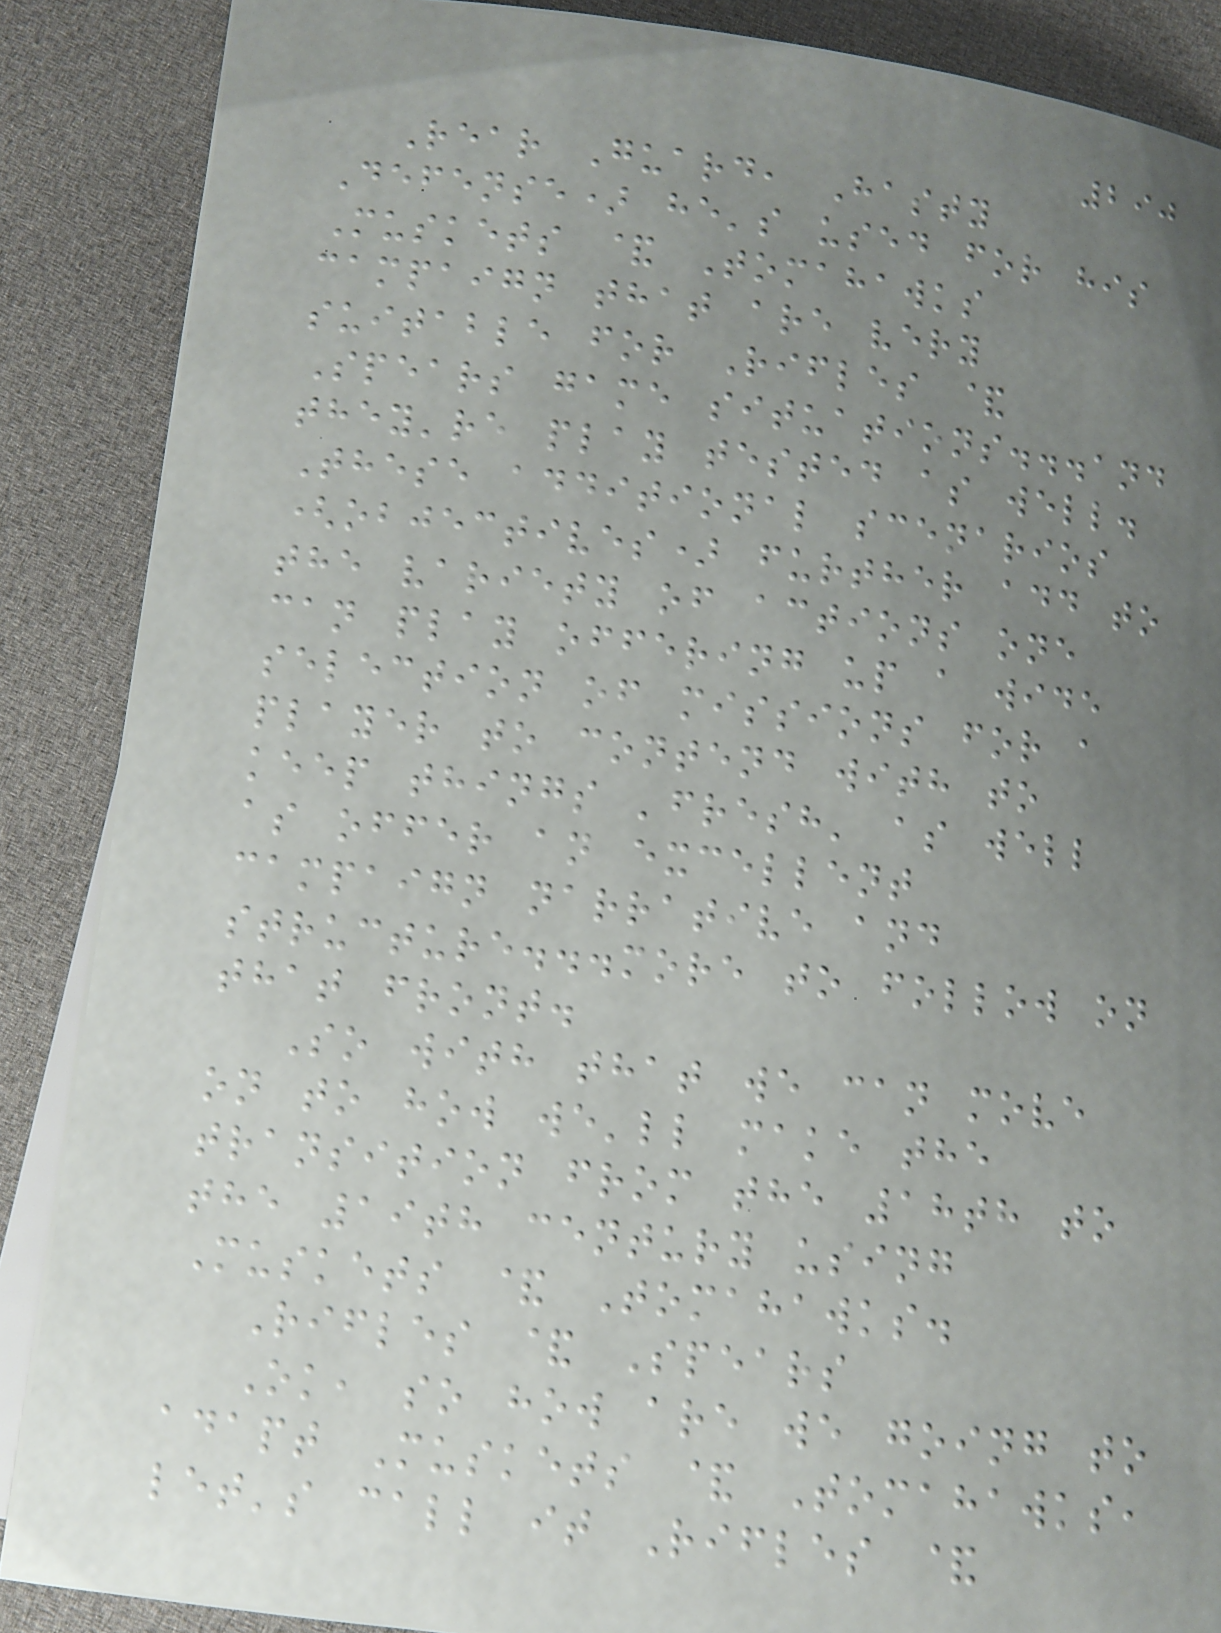290
Rear Guard, Hasty
Defense) he's used for his
Muskets & Tomahawks
campaign that are very
suitable for Rifles &
Spears game situations...and
they're play tested as well.
These additional scenarios
(objectives) further add to
the variety of actions one
can play offering up a wide
selection of missions for a
player to contend with to
keep things 'fresh' as well
as offer an excellent
campaign narrative and
structure...more to follow on
that front.
So with that we can move
on to how we'll make the
transition from the 18th to
the 19th century using
Muskets & Tomahawks.
Rifles & Spears
Ok, so how are we going to
adapt Muskets & Tomahawks,
let's call it Rifles &
